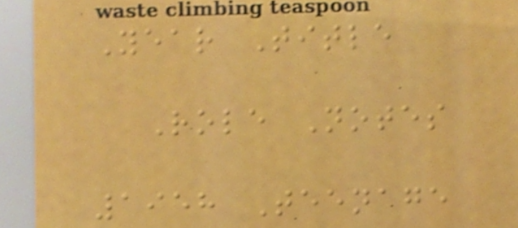Year Title
Role Notes
1958 Teenage
